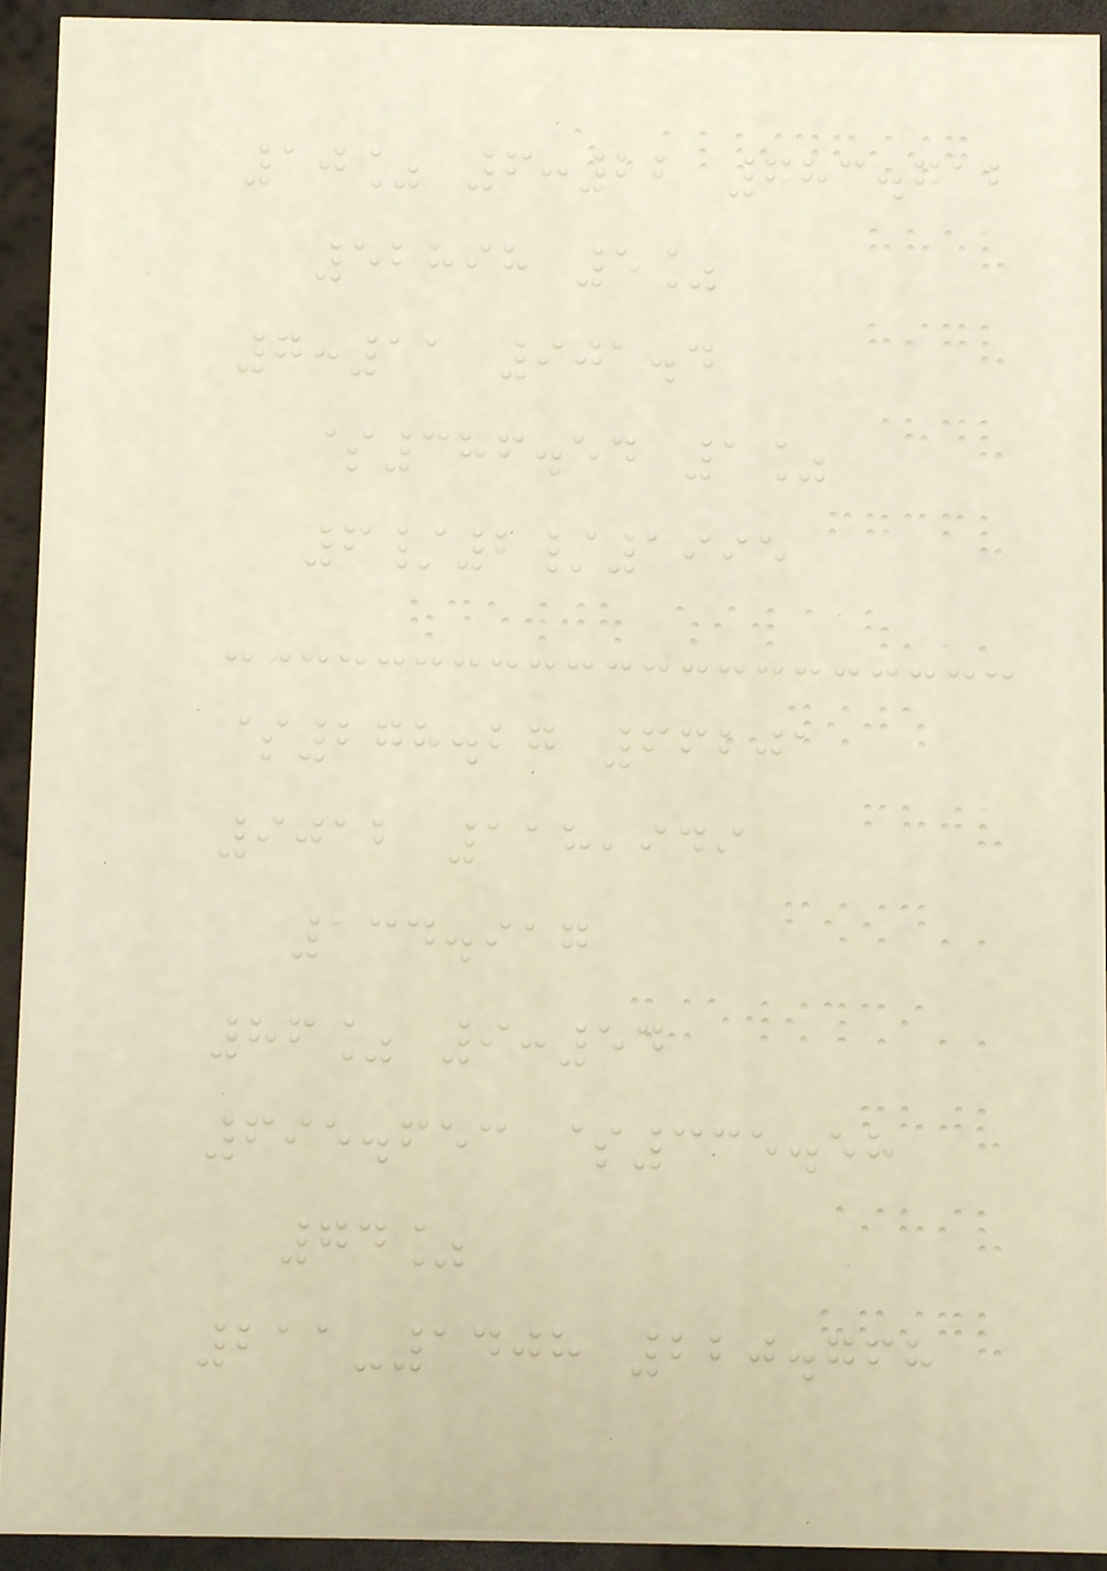10% 6:22 783.712
52898 5%
7:11 901.4
$386.54 1%
6/2/1995
$278.27 66201
9012 118,949
134.917
86% 9:54
695.653 $335.58
74%
211-1408 220.768
